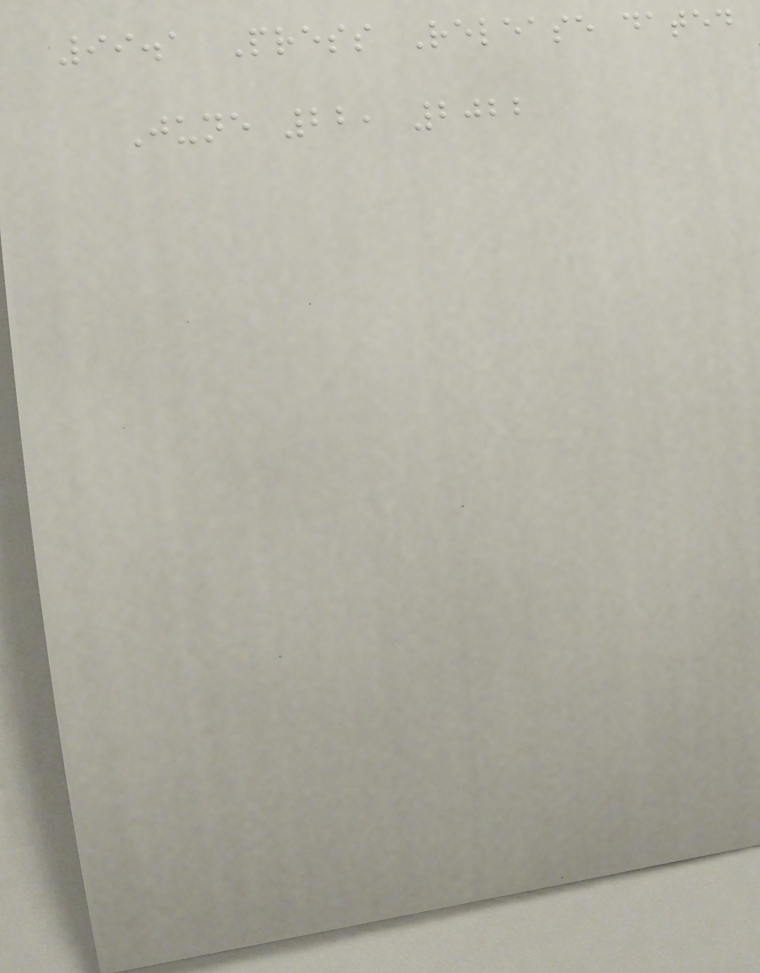99.1 Press Release dated
June 22, 2022
